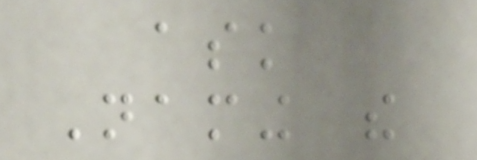ask
Naming the
